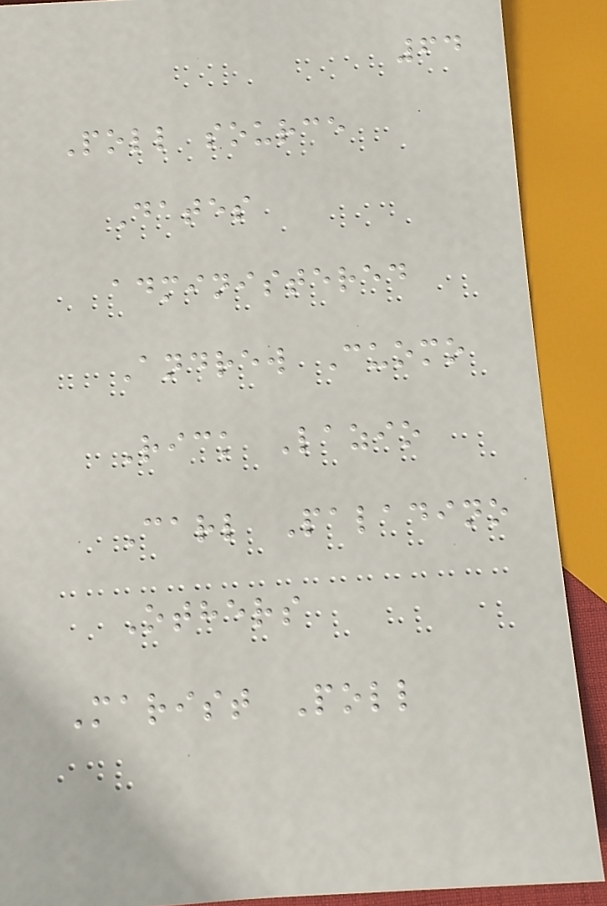64
Poll source
Dates
administered
Andrew Cuomo
Rick Lazio
Carl Paladino
Others
Marist Poll
